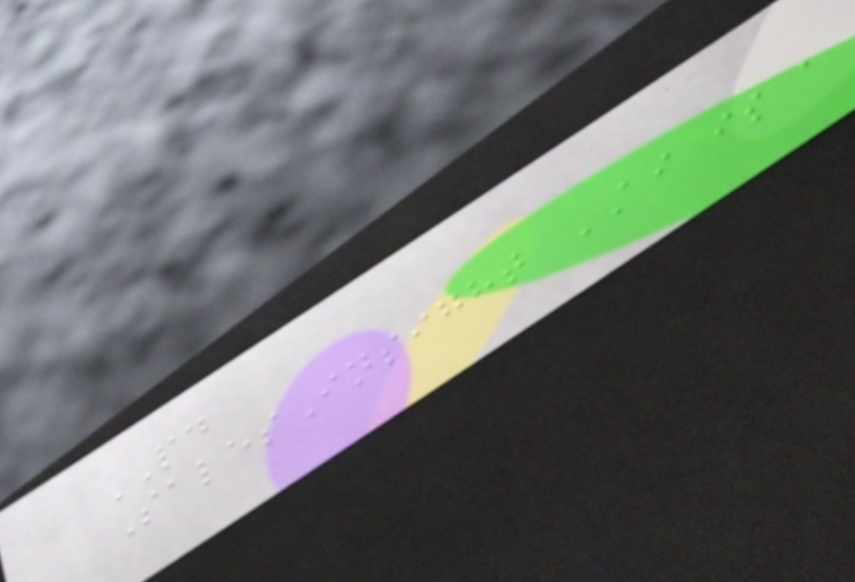PD
SalesInsight AI is a
